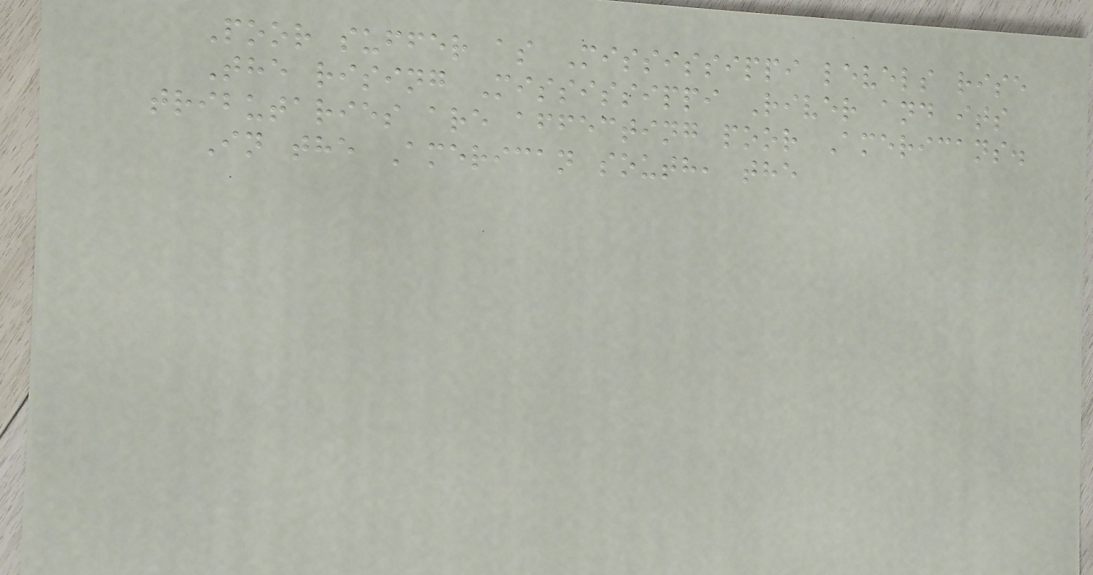Poor suffer as Mississippi levels rise
The rising Mississippi River and its
tributaries are affecting poor Americans.
In the American south, the
